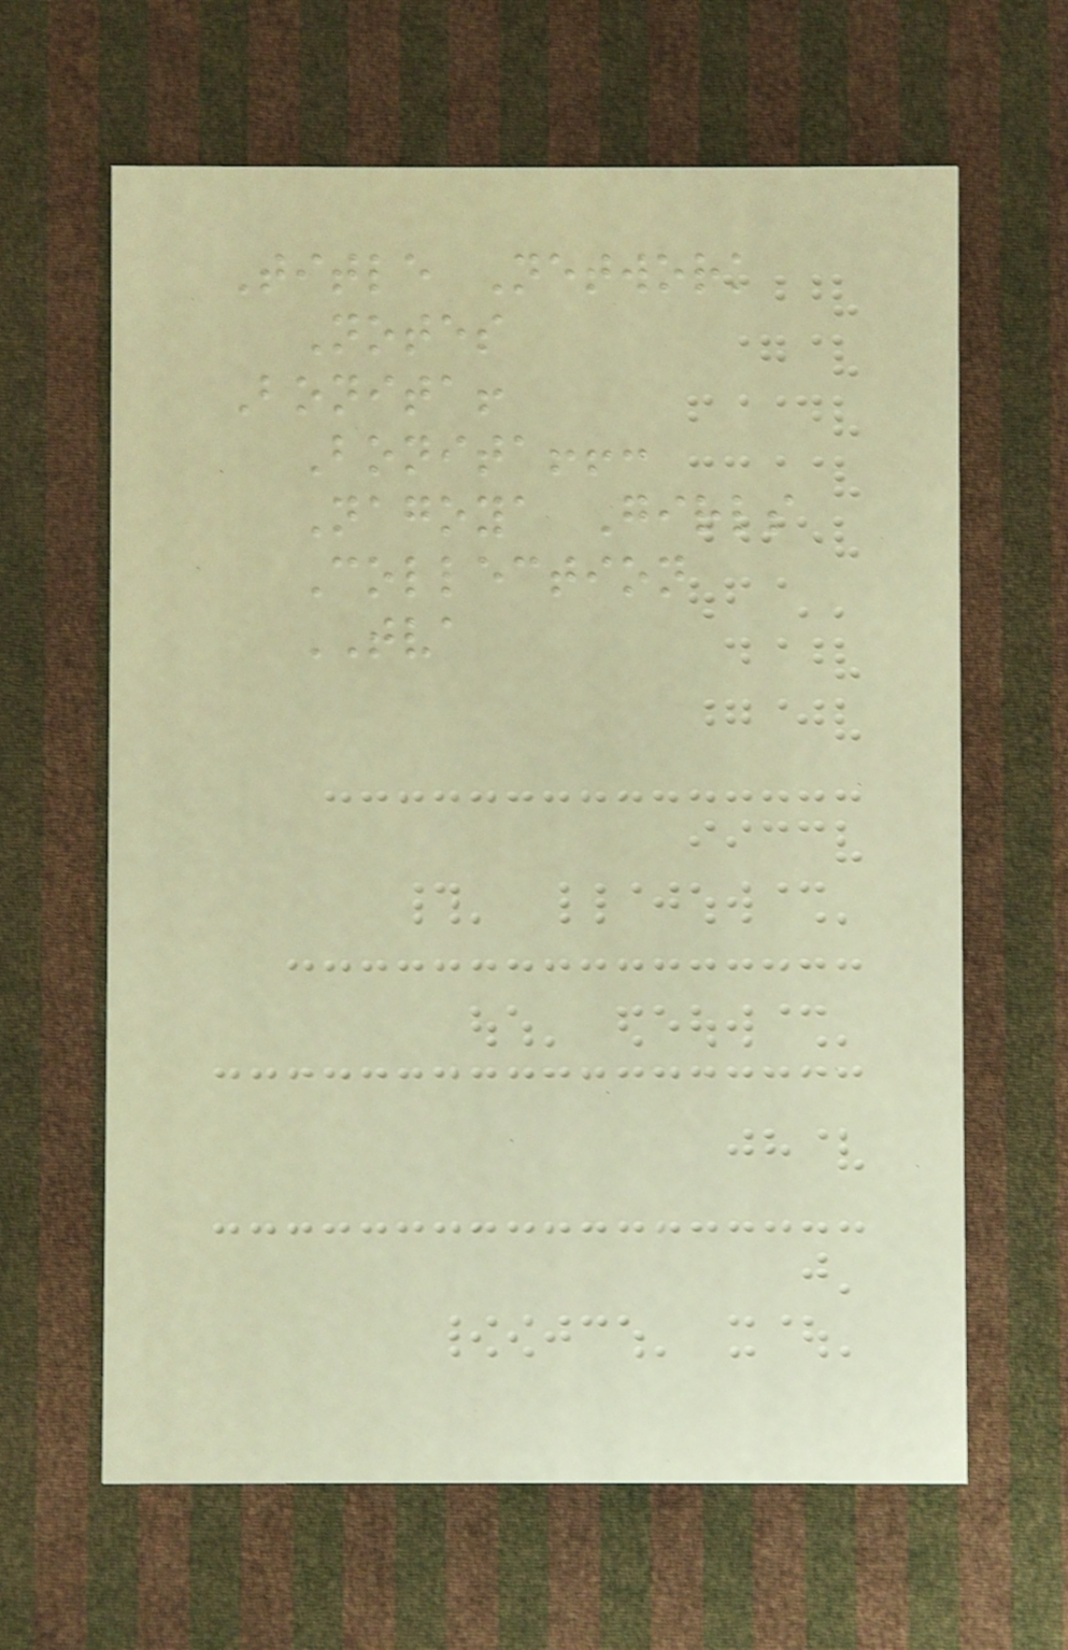Title Network
Notes
Bonita!
Bonita!!:
Nagoya Girls
Collection
TVA
